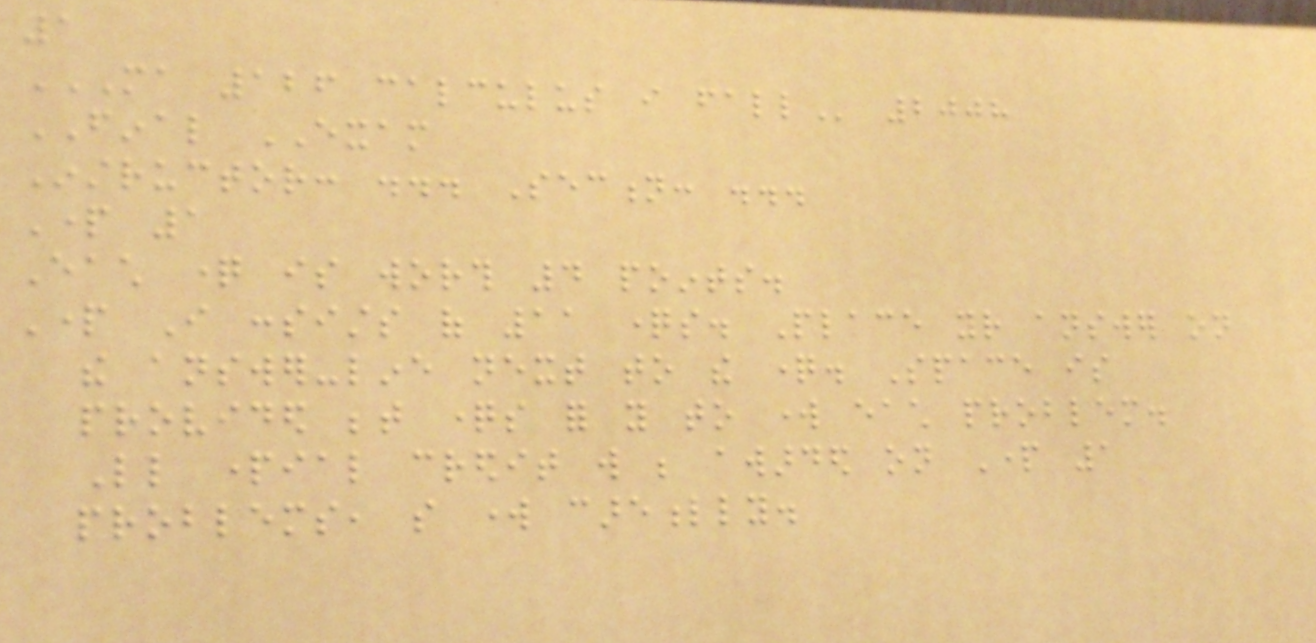1
MA 126 CALCULUS I FALL 2008
FINAL EXAM
Instructor: ... Section: ...
Part 1
Each question is worth 4 points.
Part I consists of 11 questions. Place your answer on
the answer-line next to the question. Space is
provided between questions for you to work each problem.
Little partial credit will be awarded on Part 1
problems, so work carefully.
